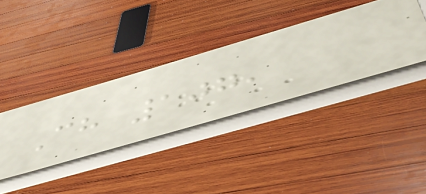Ch 107,
